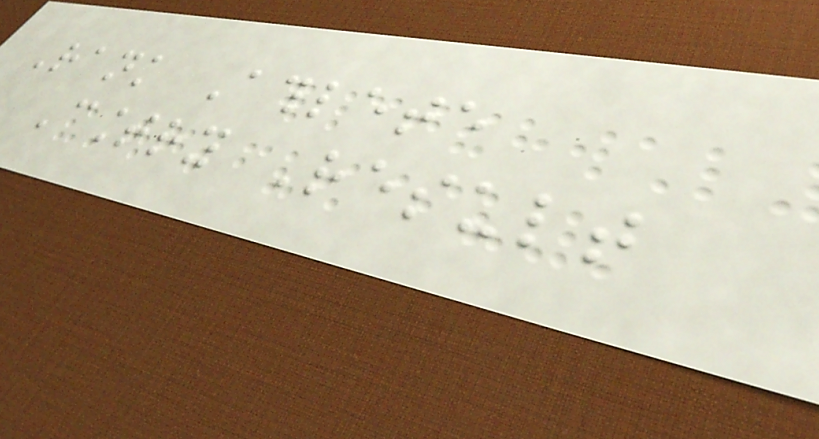Rank Athlete
Country Result
